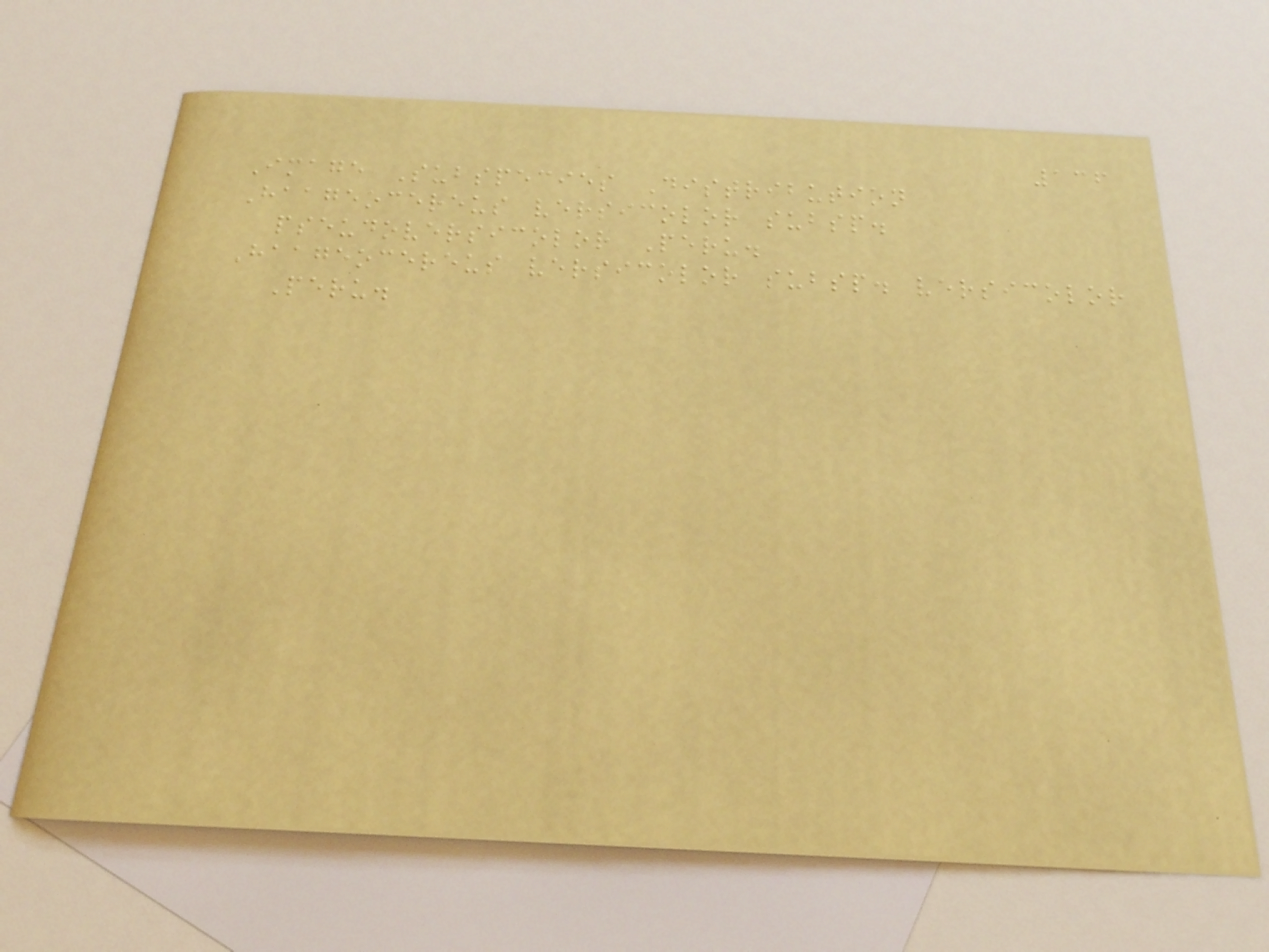136
Image Subspecies Distribution
Haageocereus versicolor subsp.
pseudoversicolor Peru.
Haageocereus versicolor subsp. versicolor
Peru.
